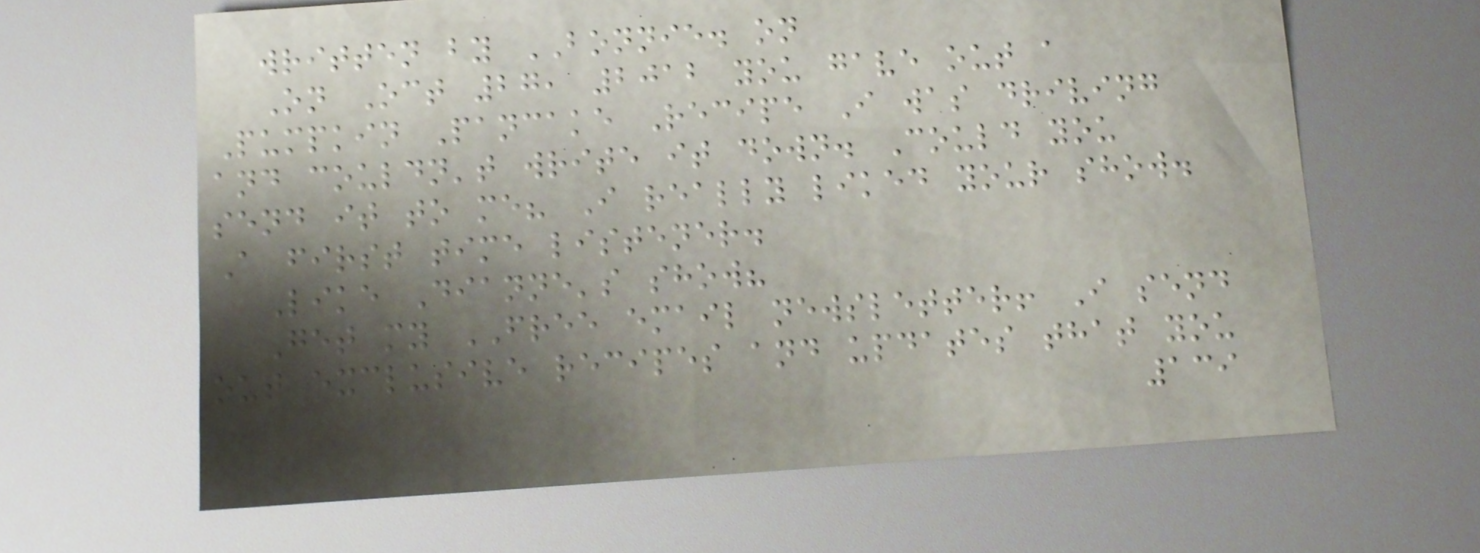written by BONNIE. on
On Oct 27, 2012 you gave out a
Pumpkin Pancake Recipe I was driving
and couldn't write it down. Could you
send it to me? I really liked your show.
A first time listener.
Like Dianne's show?
Get my FREE email newsletter! I send
out exclusive recipes and updates that you
139
